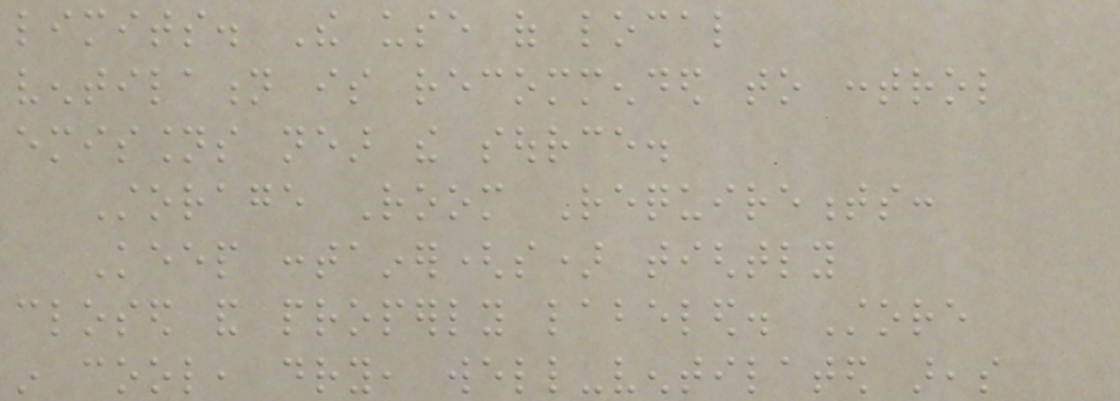limits. The use of local
ventilation is recommended to control
emissions near the source.
Storage Room Requirements:
Keep container(s) tightly
closed and properly labeled. Store
in cool, dry, well-ventilated areas
